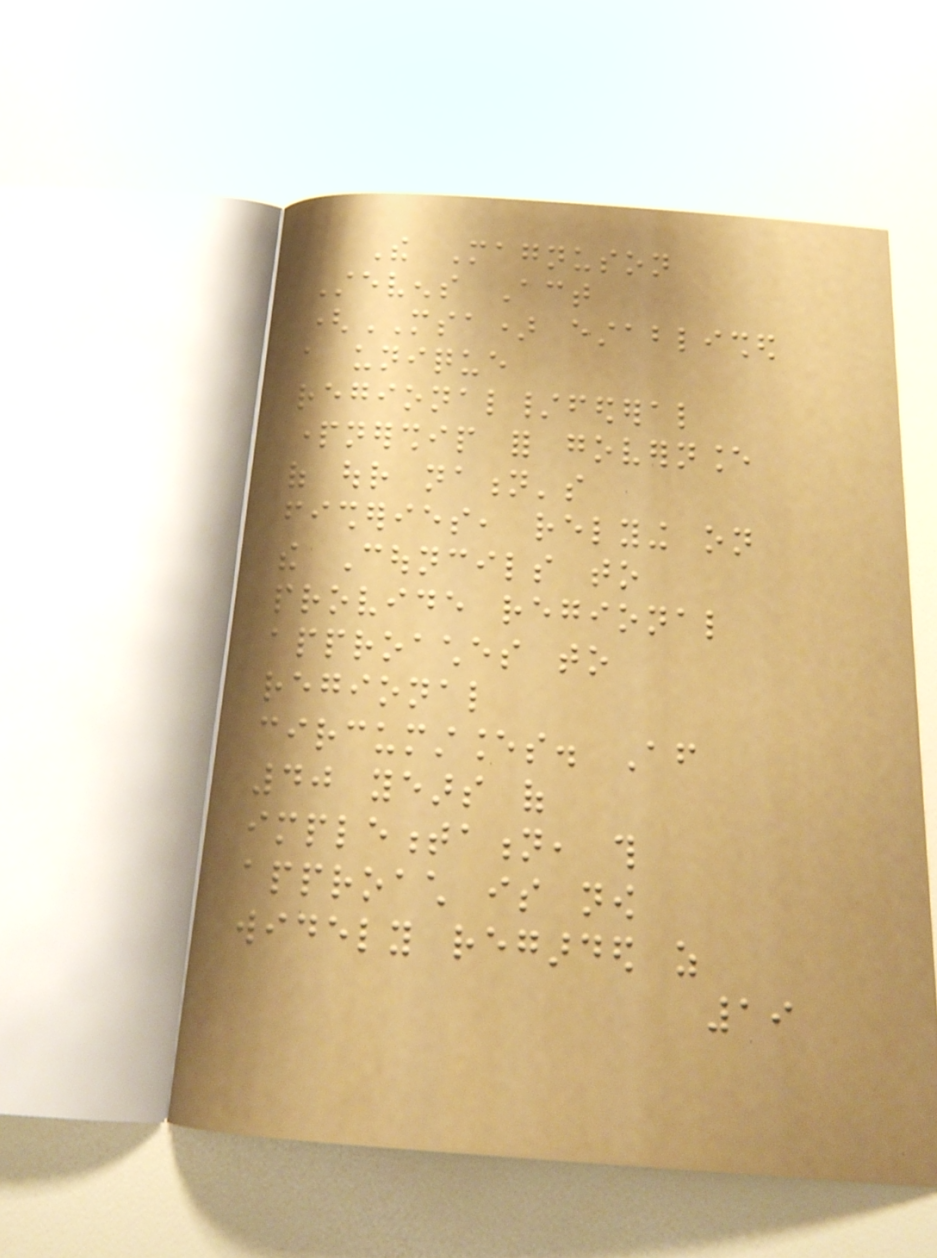The Magnuson
Stevens Act
(MSA) established
a unique
regional/federal
partnership for governance
of our nation's
fisheries, relying on
the Councils to
provide regional
approaches to
regional
circumstances. After
40 years of
implementation, this
approach is now
widely regarded as
19
